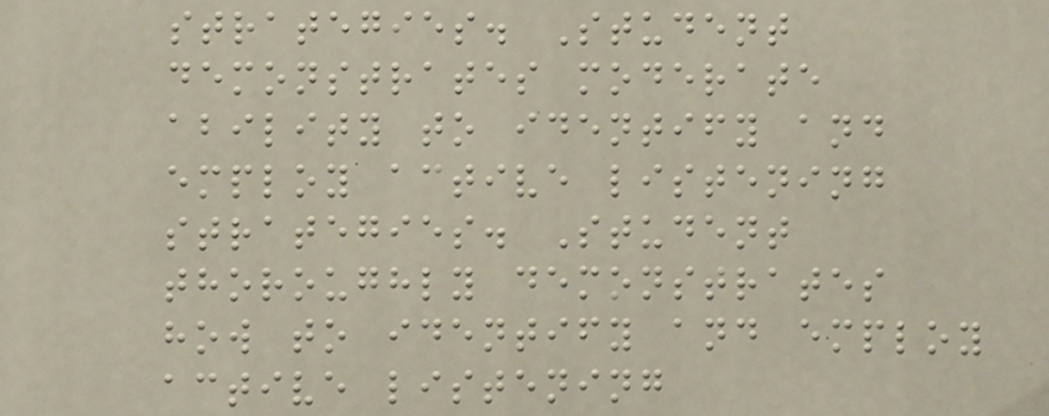strategies. Student
demonstrates moderate
ability to identify and
employ active listening
strategies. Student
thoroughly demonstrates
how to identify and employ
active listening
